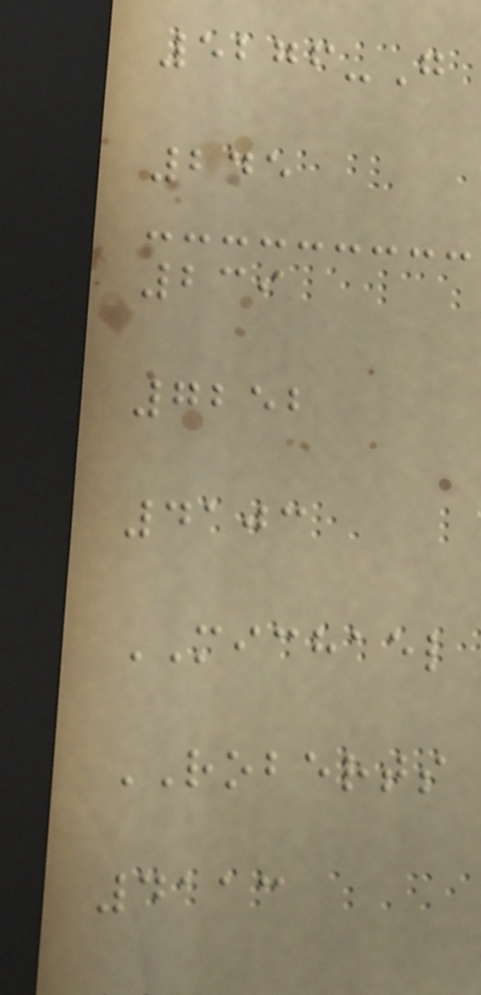5276-G
245
239
7252
4103
MICHAEL
ROBERTS
4113
